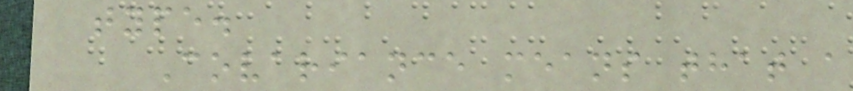type.
Covariance means that a
